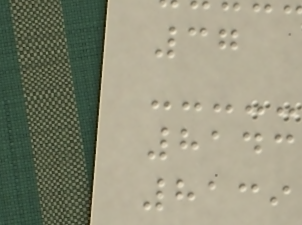37
8143
8139
